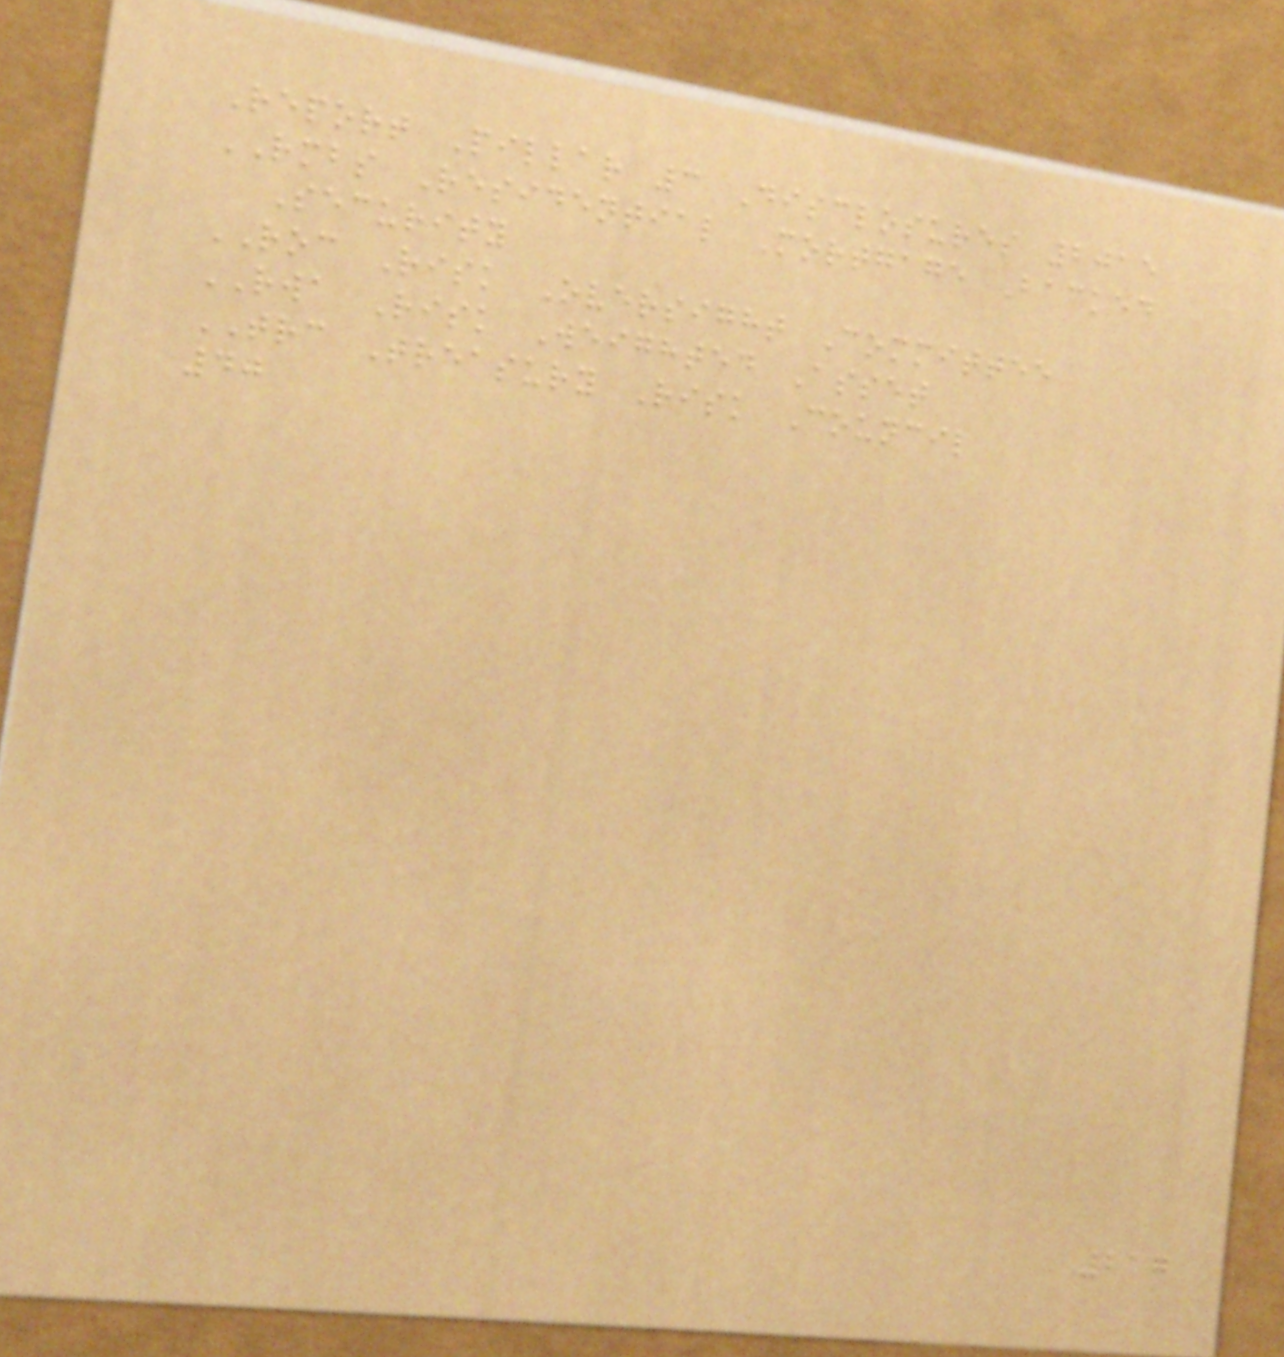Report Pillar 3 Disclosures 2015
RMBS Residential Mortgage Backed
Security
ROC Risk Oversight Committee
RWA Risk Weighted Asset
TRC Treasury Risk Council
40
217
